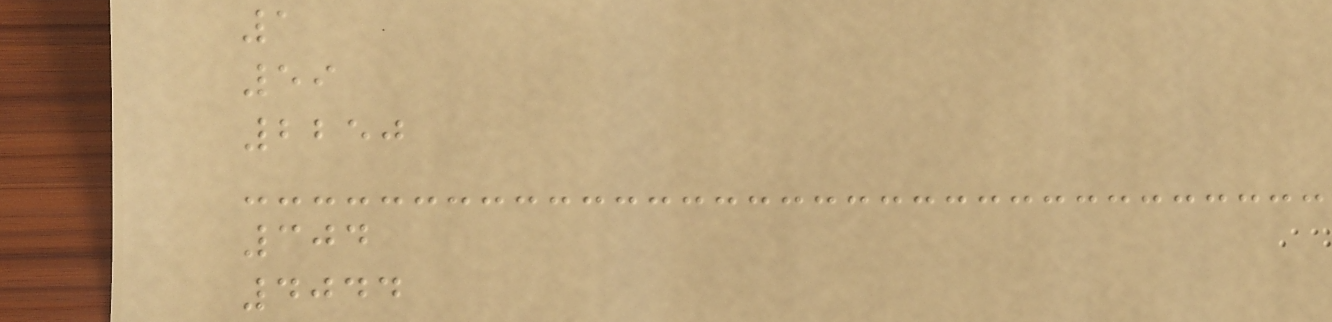1
59
2250
304
4044
